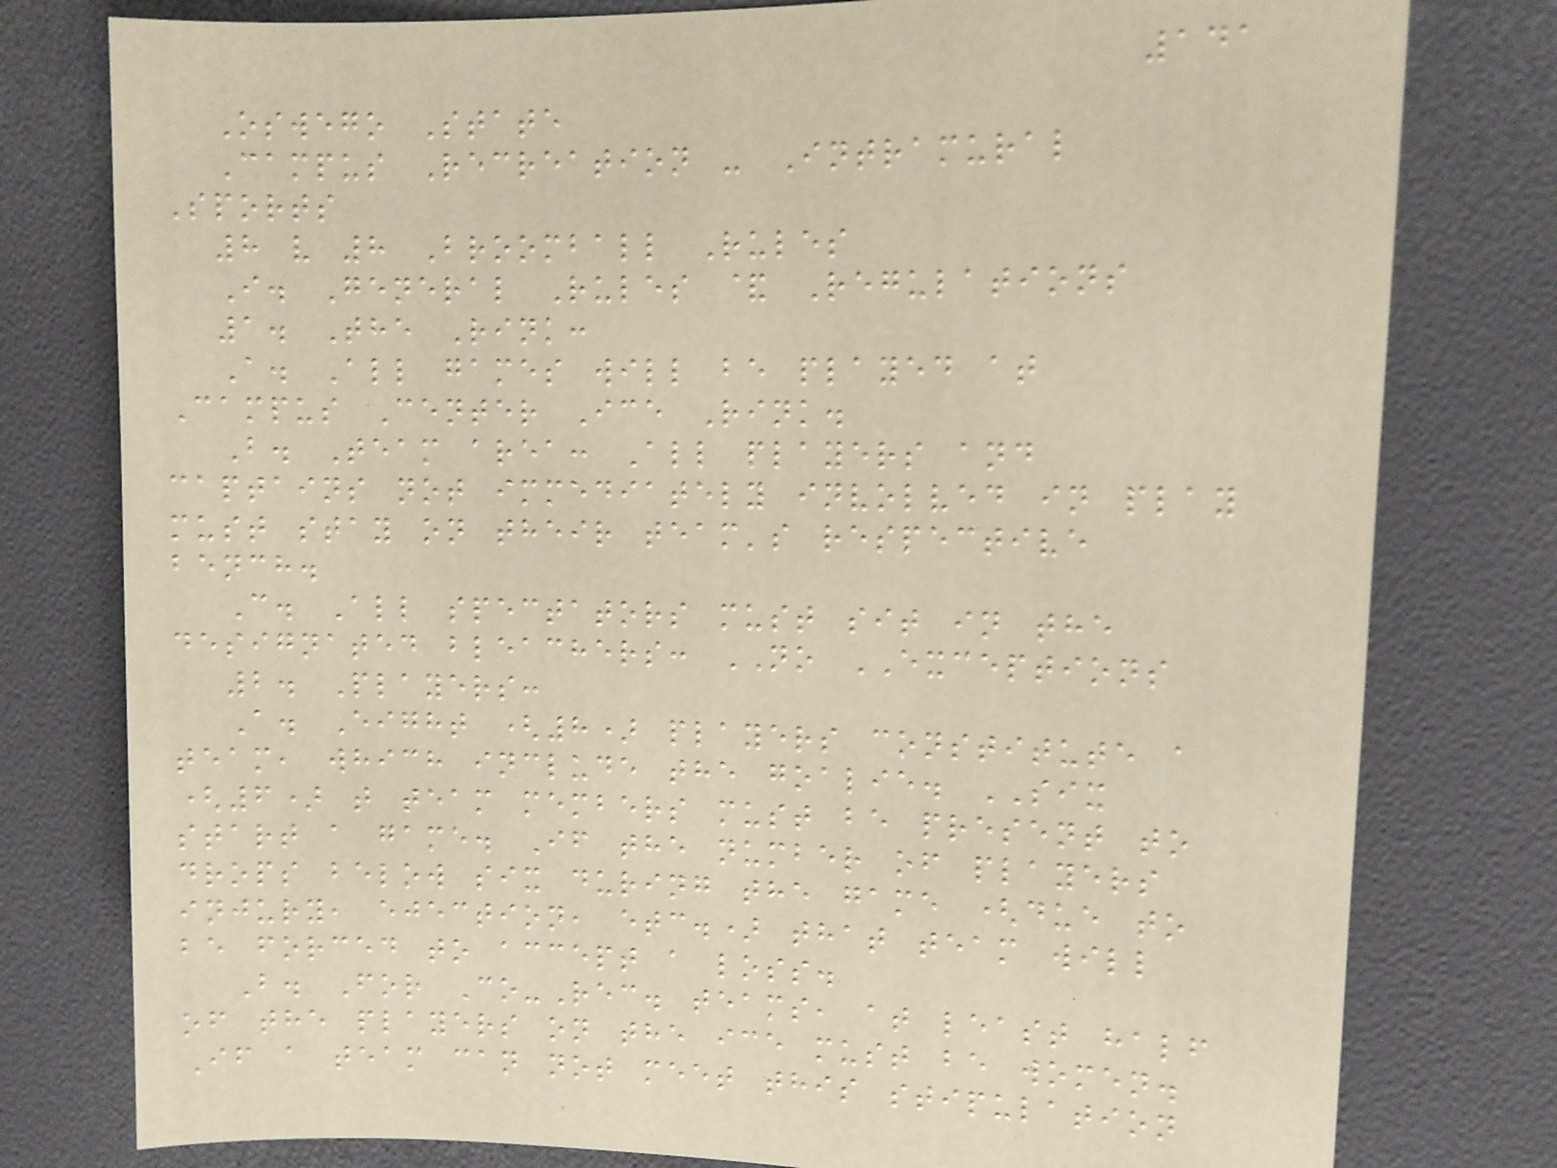141
Oswego State
Campus Recreation - Intramural
Sports
8 v 8 Broomball Rules
I. General Rules & Regulations
1. The Rink:
A. All games will be played at
Campus Center Ice Rink.
B. Team area: All players and
captains not immediately involved in play
must stay on their team's respective
bench.
C. All spectators must sit in the
designated bleachers: NO EXCEPTIONS
2. Players:
A. Eight (8) players constitute a
team, which include the goalie. SIX
(6) t team members must be present to
start a game. If the number of players
drops below six during the game (due to
injury, ejection, etc.) that team will
be forced to accept a loss.
B. For Co-Rec. teams, at least half
of the players on the ice must be women.
If a team can not meet this stipulation
